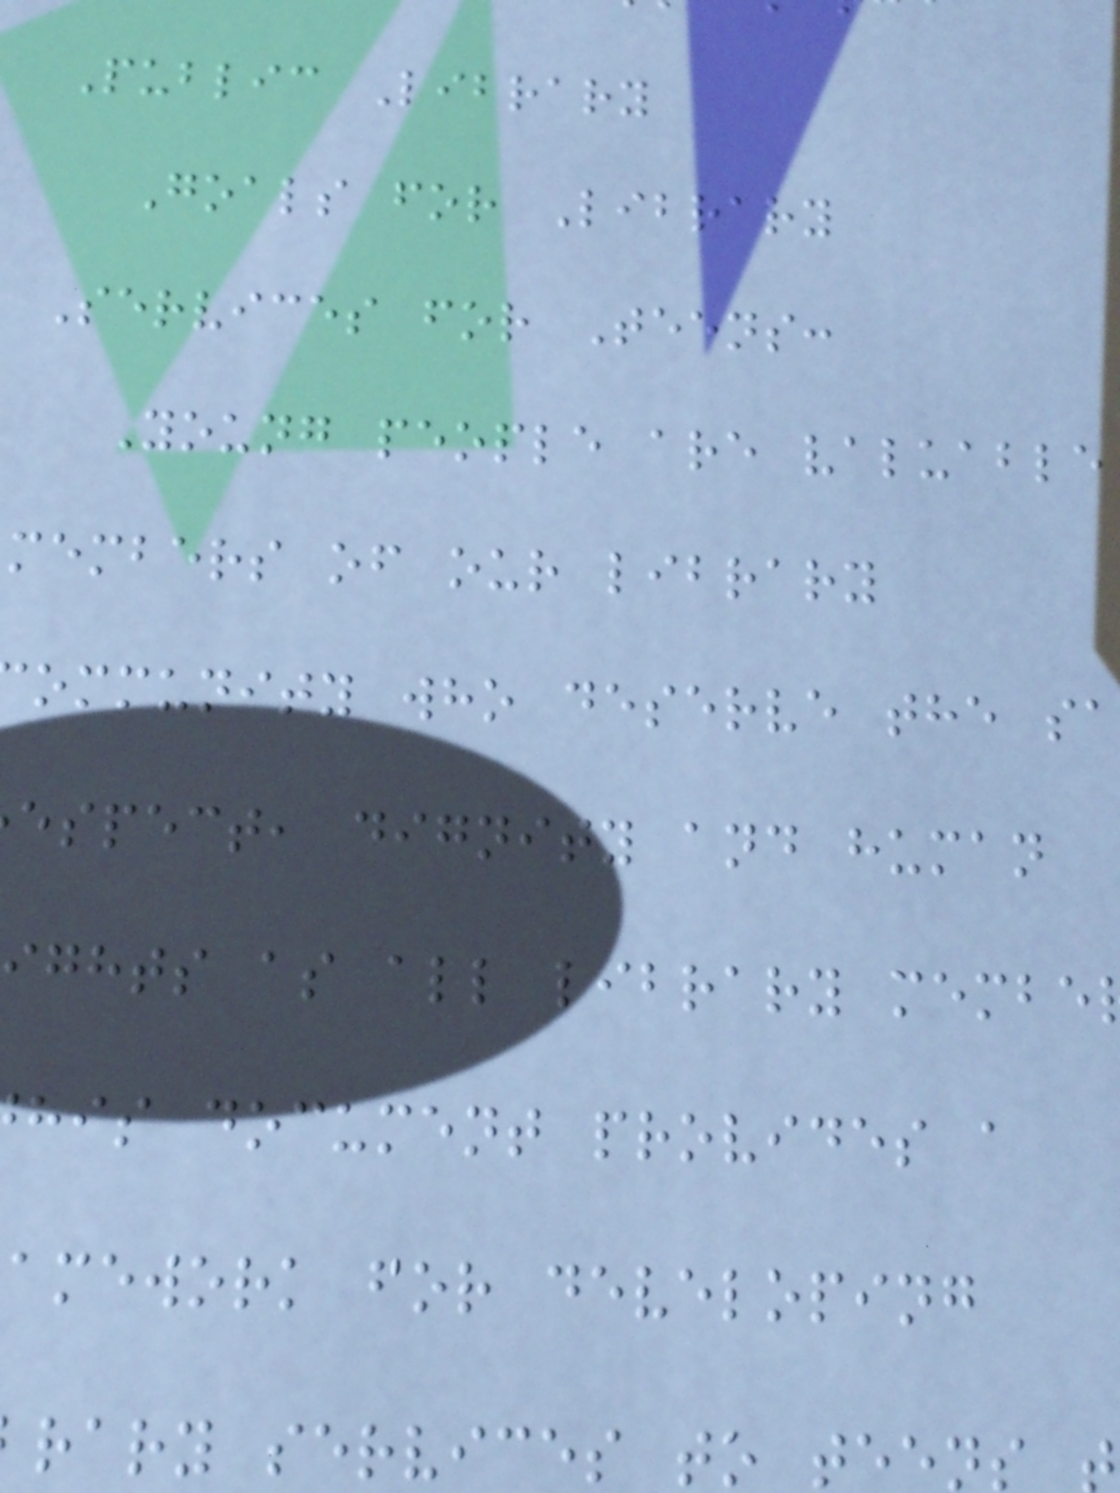Public Library
Goals for Library
Services for Teens:
Young people are valuable
members of our library
ommunity who deserve the sa
espect, dignity and human
ghts as all library membe
his document provides a
amework for developing
rary services to teen
